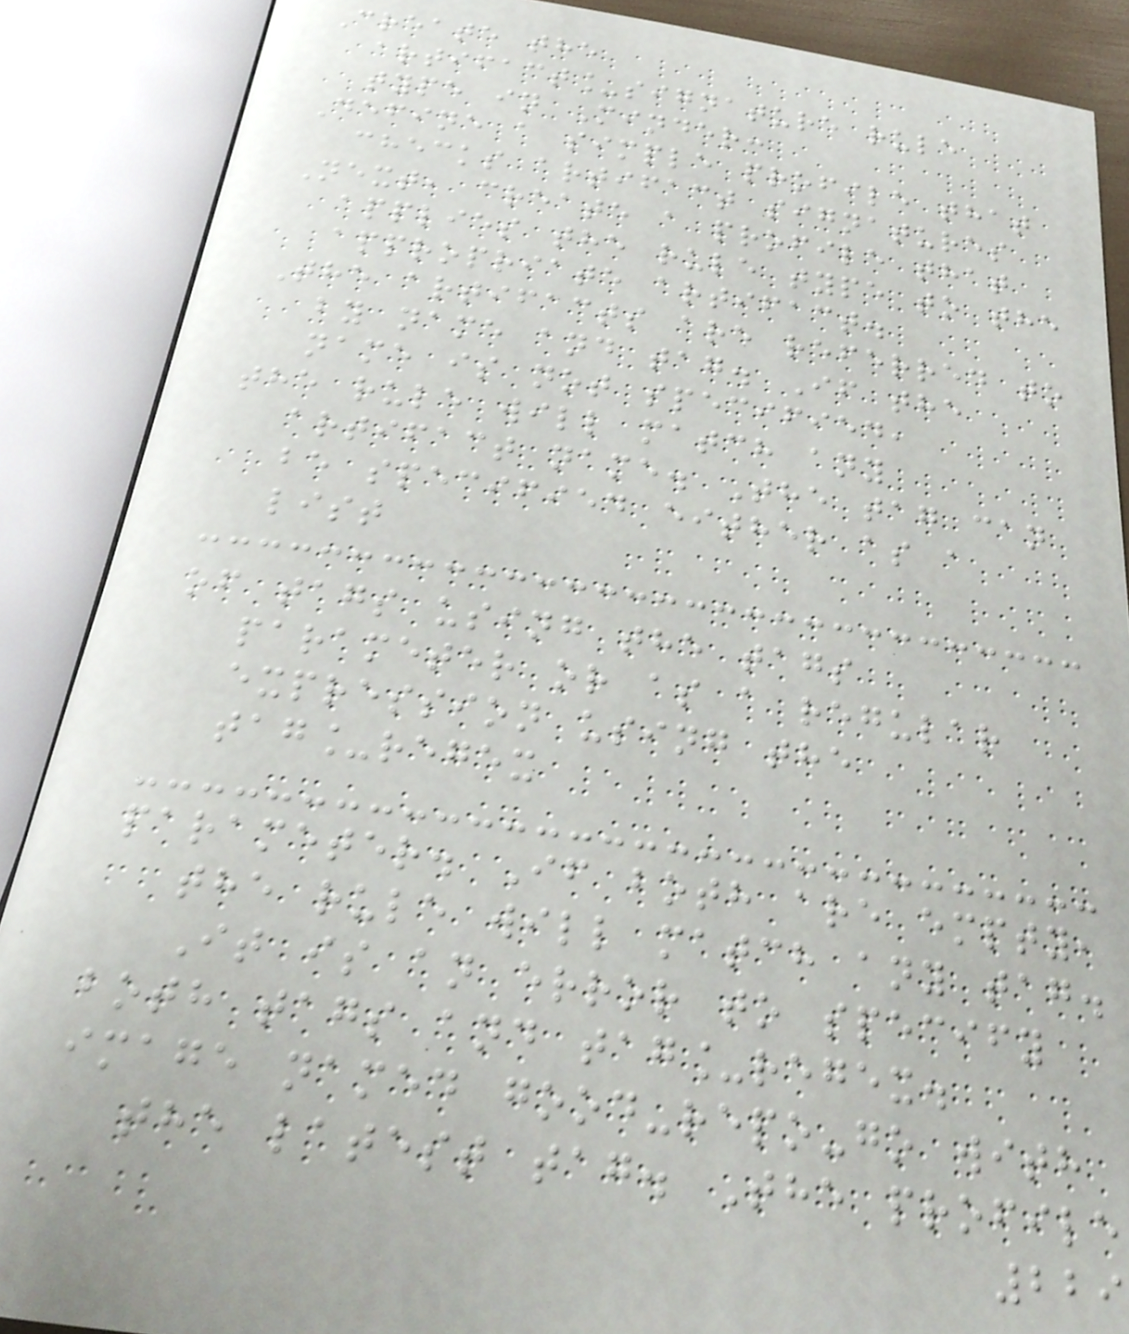Create the
artifact_signature rule
type in Minder:
Define a simple profile that
checks artifact signatures
Next, create a profile that
applies the rule type to the
appropriate artifact.
The artifacts are referred to
by name and tag. If the
name is not specified,
the rule will match any
artifact name. The tag can
be specified either as a
list
of tags using the tags
parameter or as a regular
expression using the
tag_regex
parameter. If both are empty,
the rule will match any tag.
It is an error to specify
both tags and tag_regex.
image named good-repo-go with
the latest tag. The profile
229
